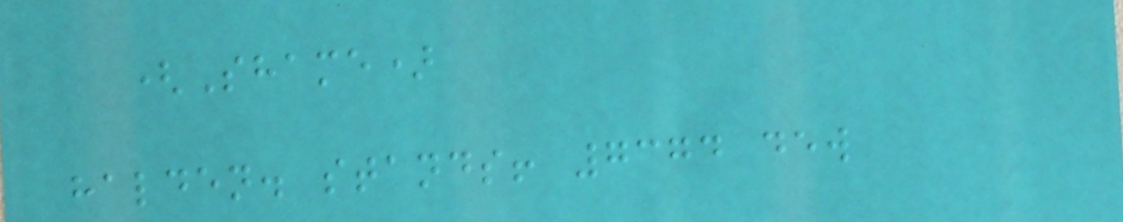(Shame)
halden. stands! 7374 dew
